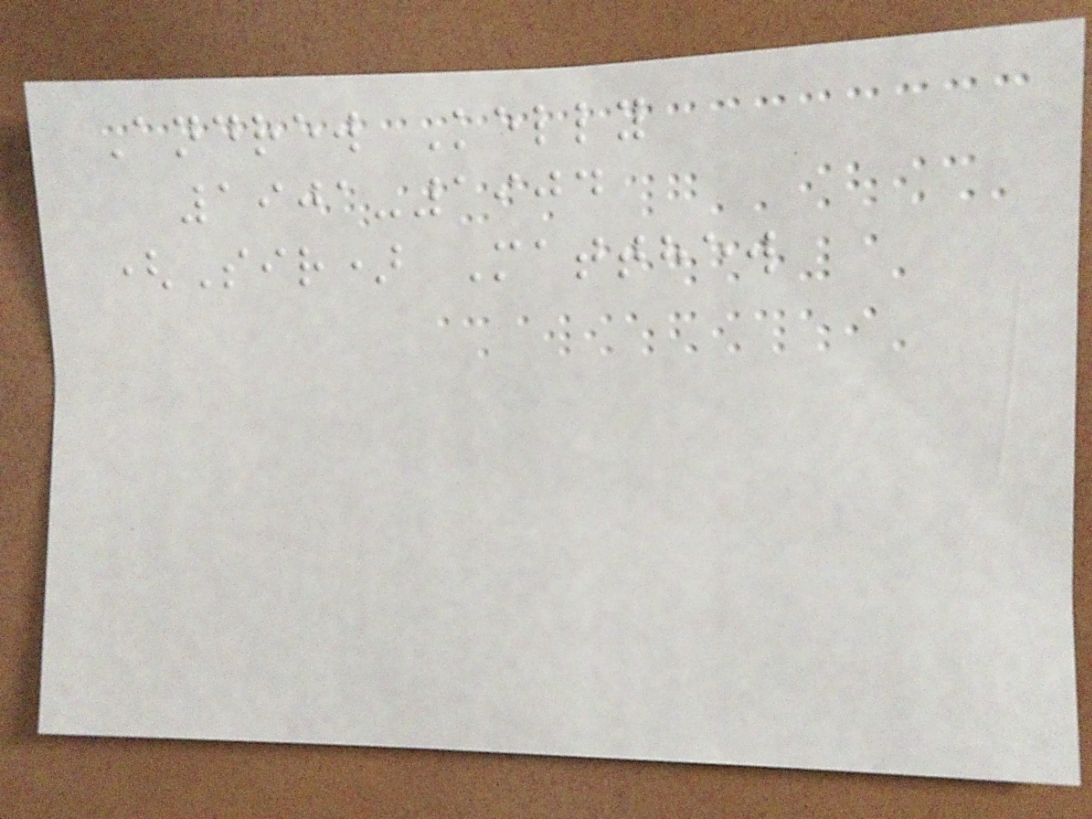Andrew Kelly
1901-1904
(Sir) Matthew
